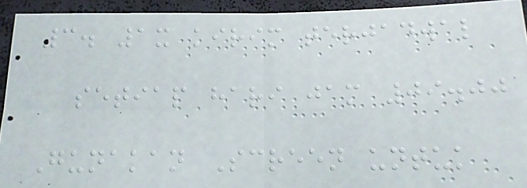3. 1x kirim terjadwal
setiap hari jam 09.00
Gunakan Screen untuk
